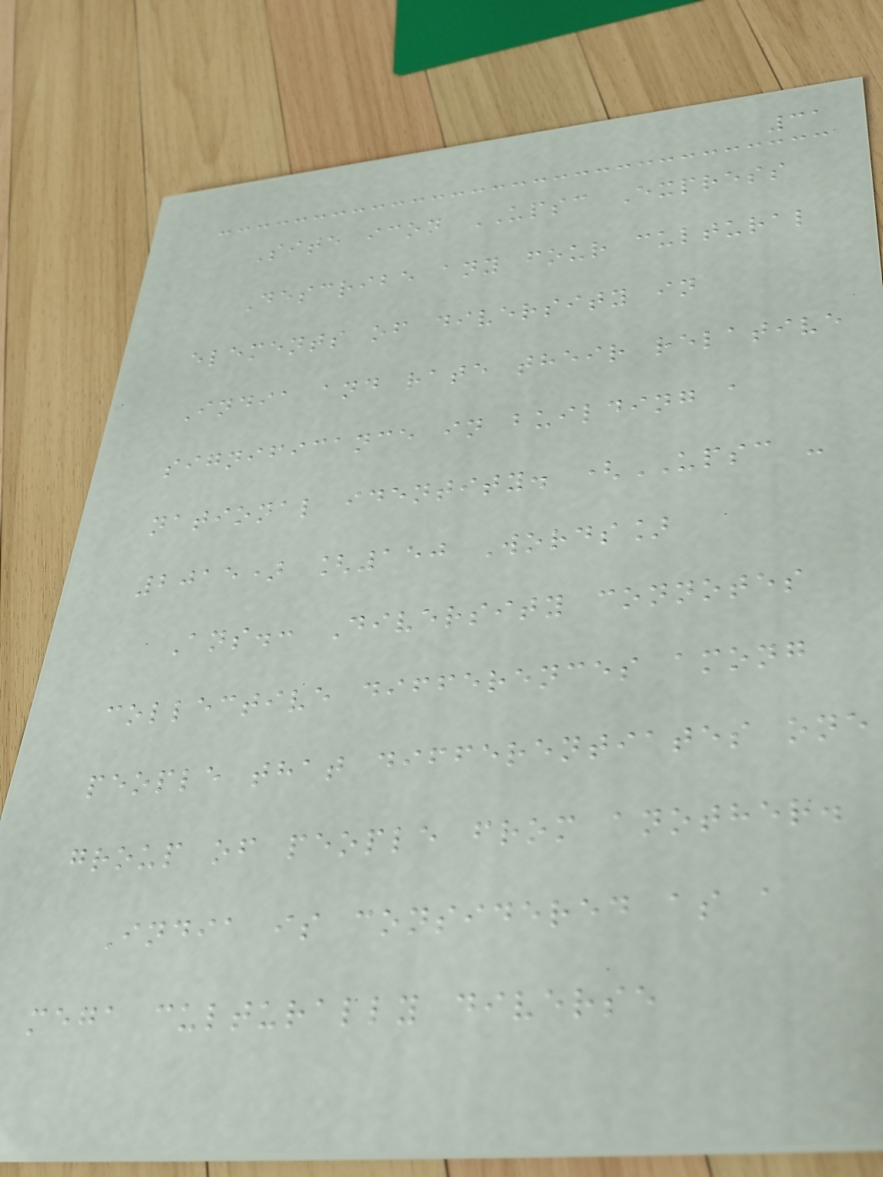31
Site icon UPSC Express
Describe any four cultural
elements of diversity in
India and rate their relative
significance in building a
national identity. (UPSC -
2015) [150 Words]
Ans.: Diversity connotes
collective differences among
people that differentiates one
group of people from another.
India is considered as a
mega culturally diverse
